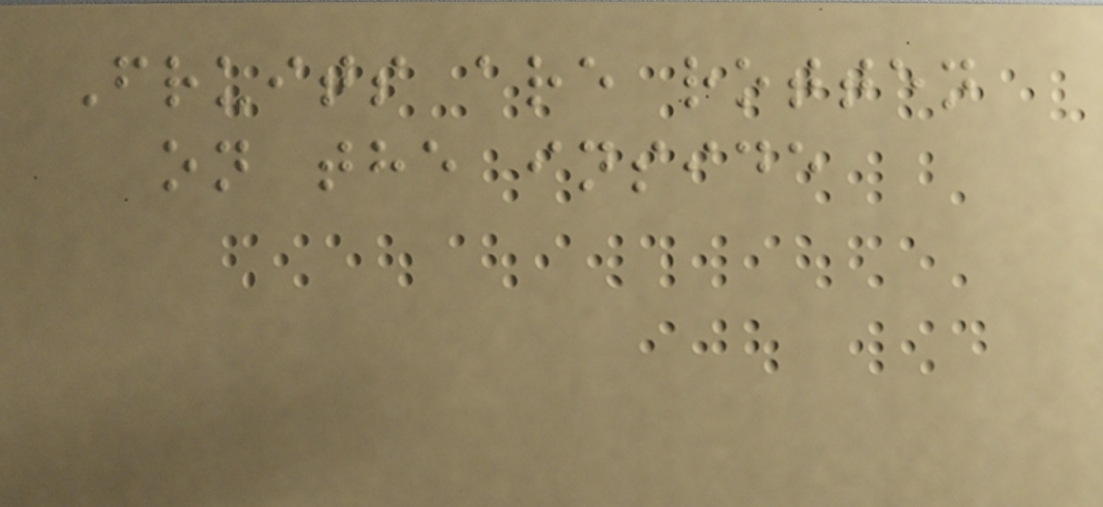Fruits are rotten
on the inside
